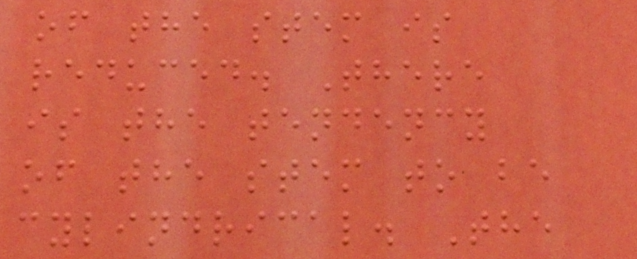of the stem is
reduced. There
is the tendency
of the stem to be
cylindrical. The
